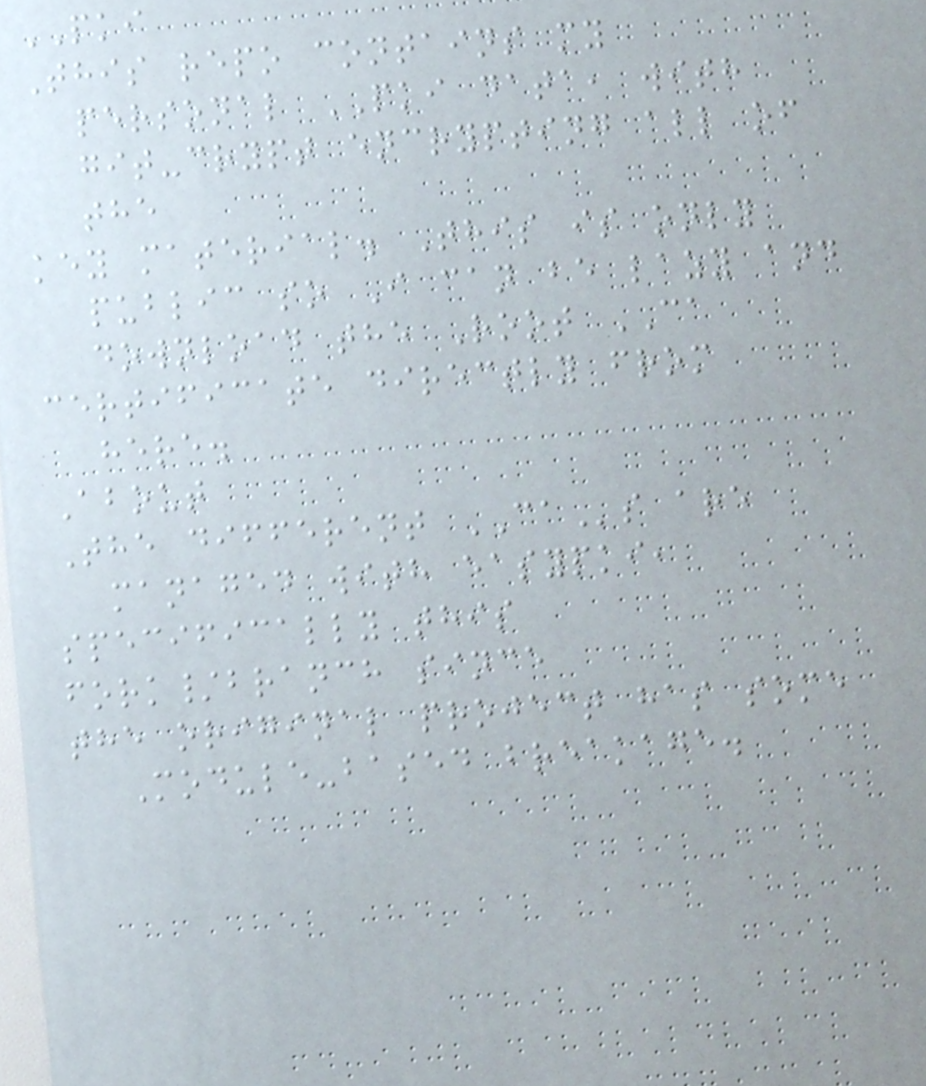PKI
This repo contains my
personal PKI data, with
git-crypt encrypting all of
the
key material. This is only
public so I can be lazy and
download the Root CA
certificate directly from
here.
About
The different CAs are
managed with easypki,
specifically this
fork/branch since
the original project has some
Module-based breakage.
